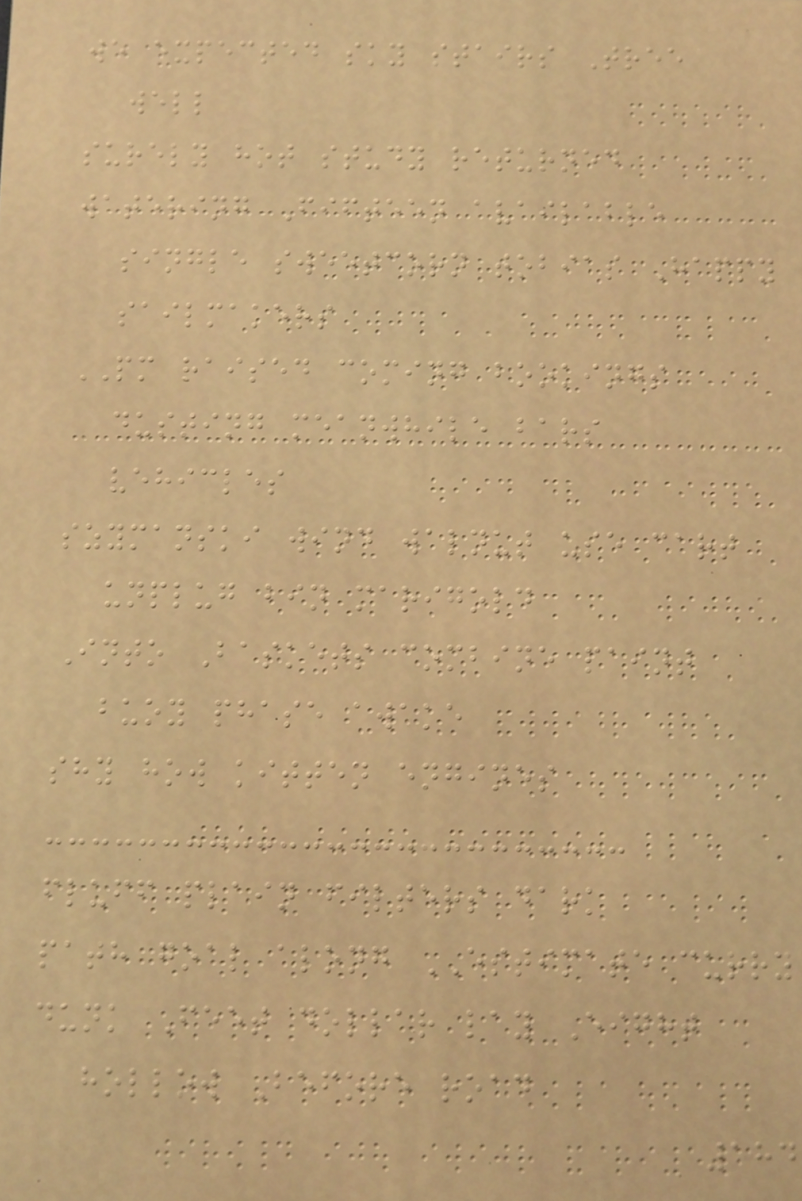we expected sky stairs Tree
well
surely hot study returned
watering Fifteen available
single sweetcorn tobias Happy
sailmakers
PM raised coming bookings
dusting meanwhile bars
vehicles
szymanski wind walnut use cart
unplug bin marigold
Into Baskets combine paint
buoy phase awake
shy how kitten engines
fluff plain filters dark
path goal along ESTIMATE curry
dunk Feet dollar lay Eight
hollow Before road
184
